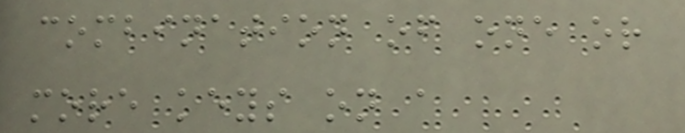combination of one or
more keys on a
